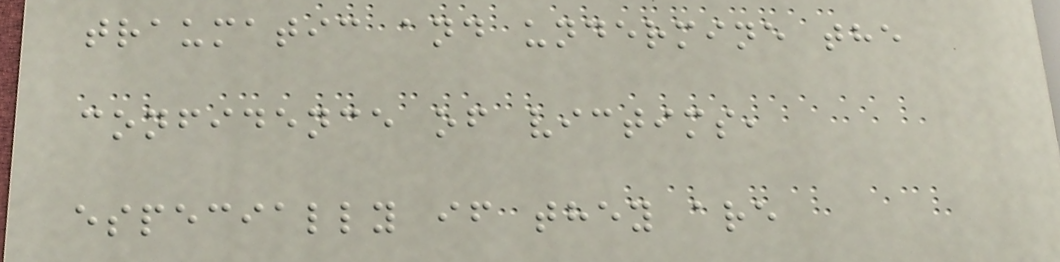traumatic and undermine the
confidence of victims,
especially if they are
